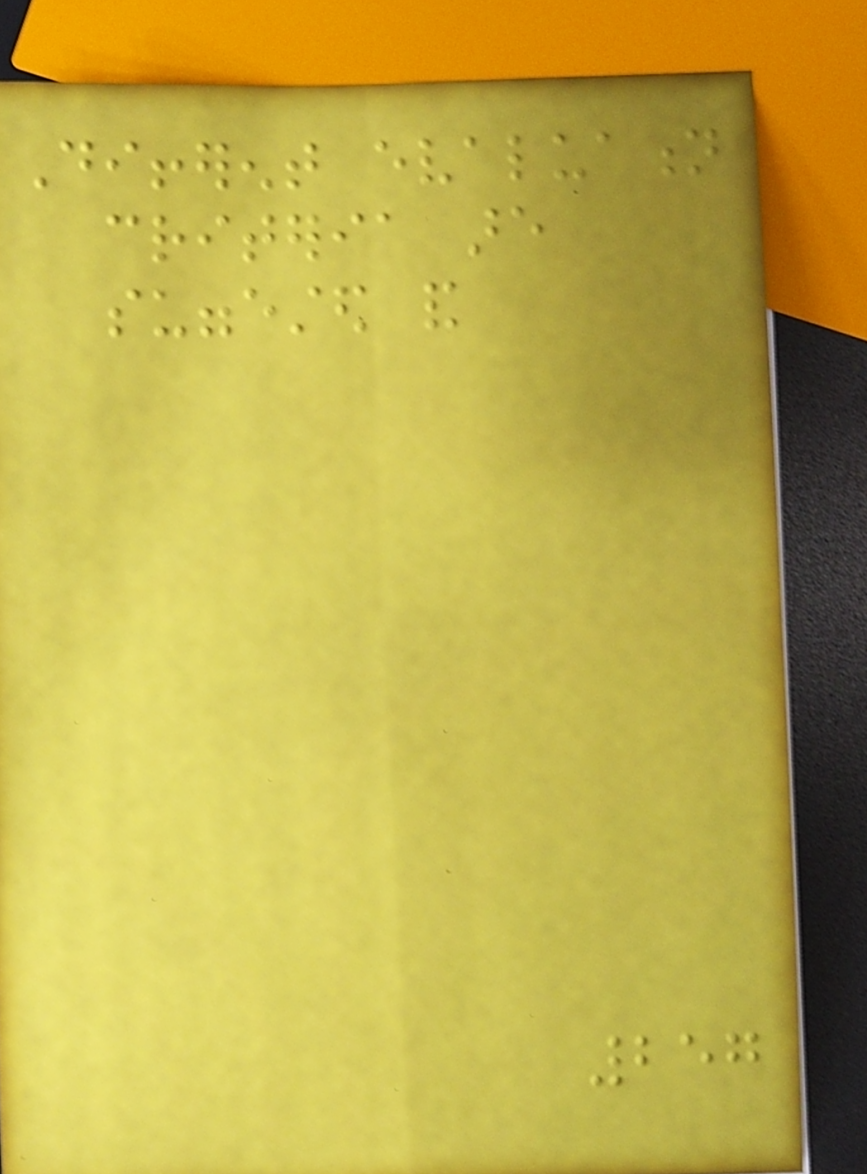Different evaluation
criteria are
suggested and
257
